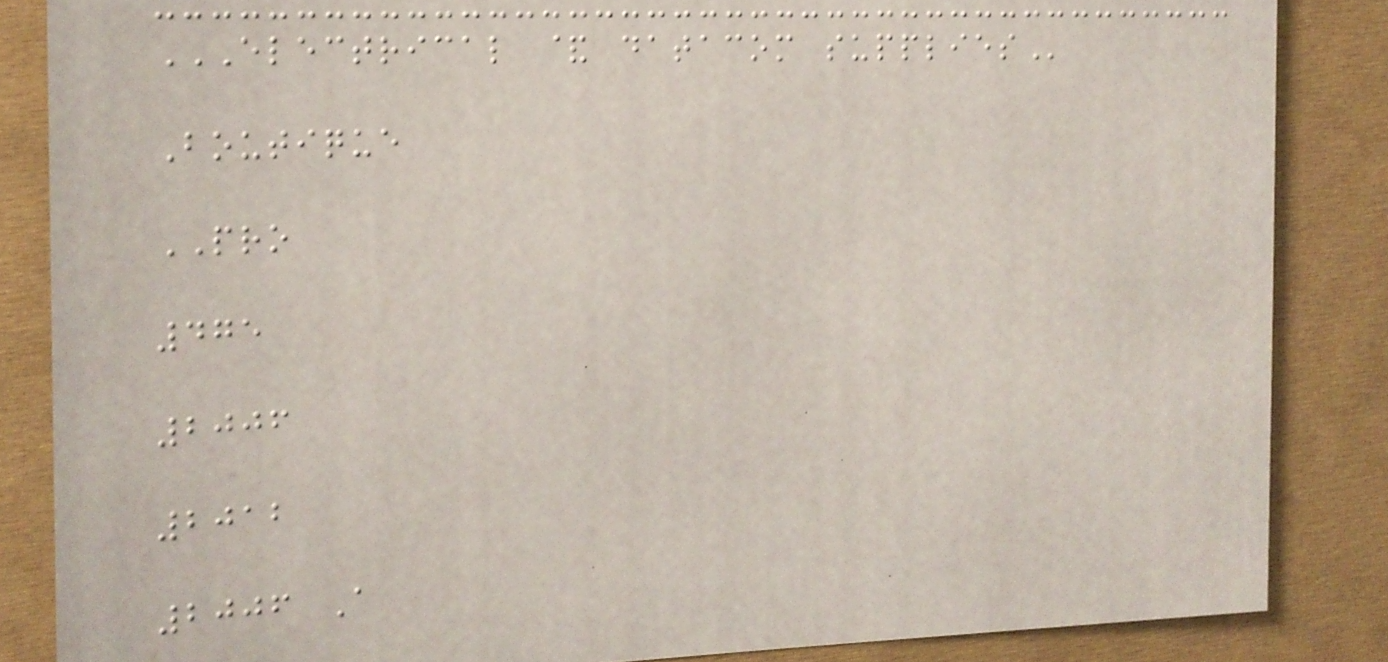ELECTRICAL & DATACOM SUPPLIES
Boutique
PRO
475
2006
2012
2006 A
